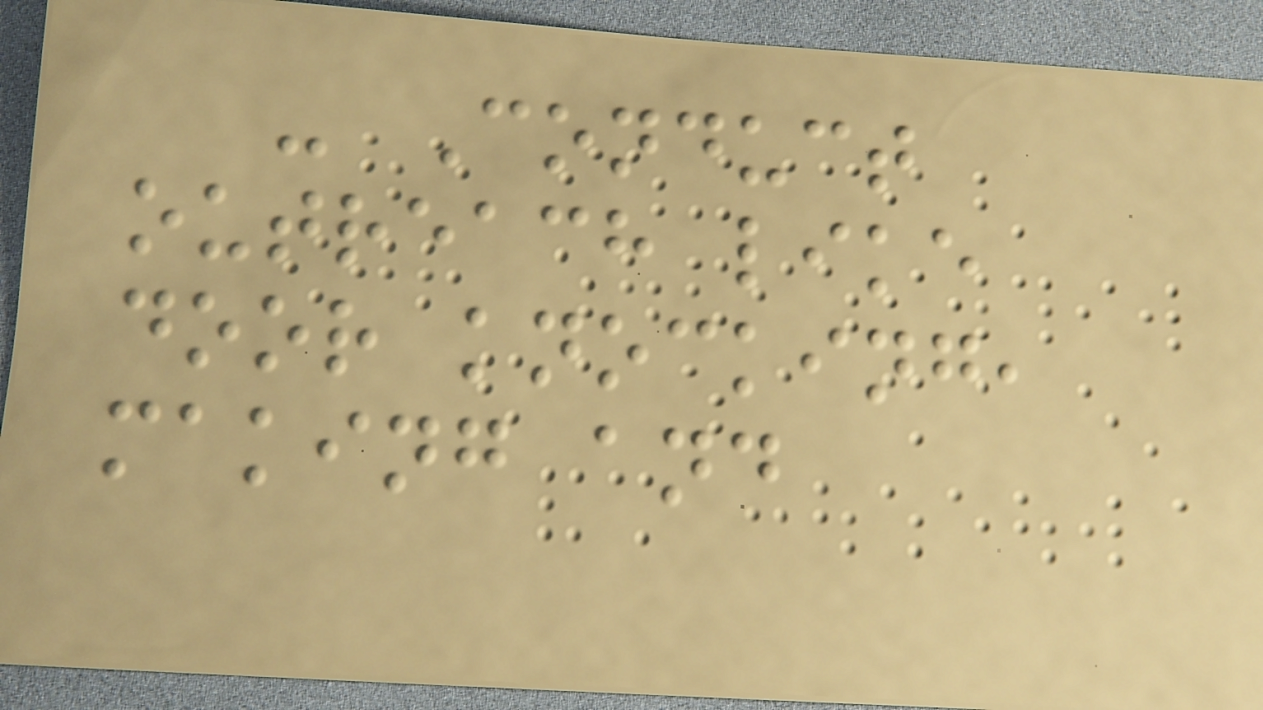- Conduct
outreach like
door knocking,
making and
